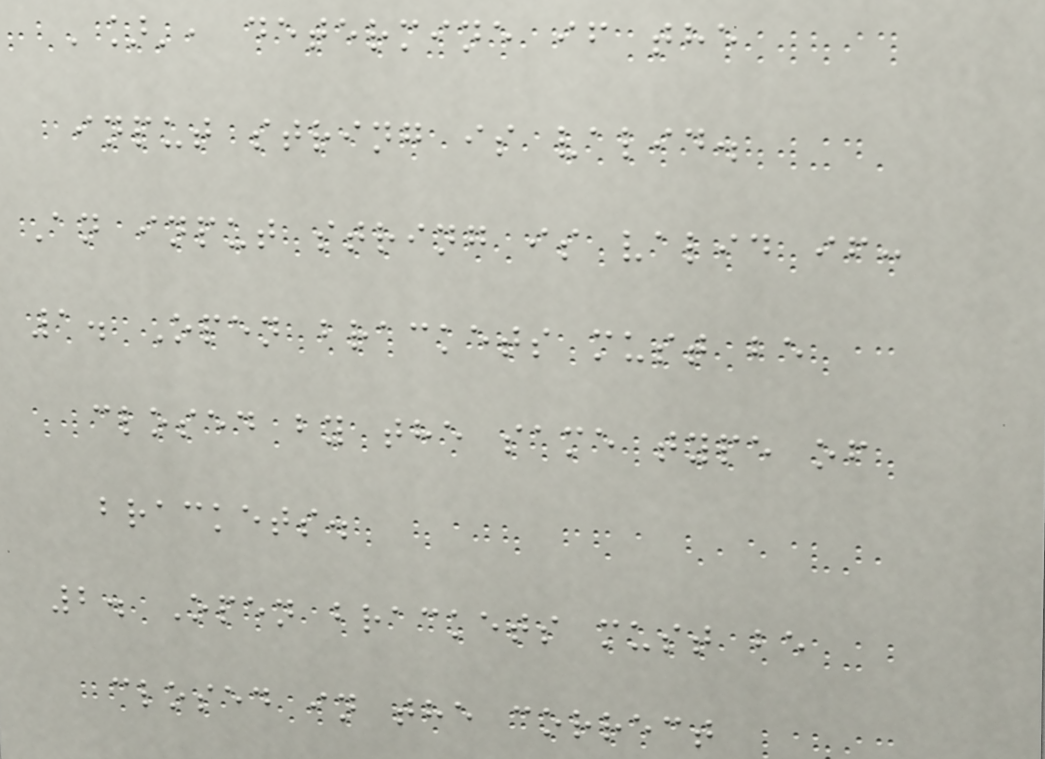']', determine if the
input string is valid.
An input string is valid if:
1. Open brackets must be
closed by the same type of
brackets.
2. Open brackets must be
closed in the correct
